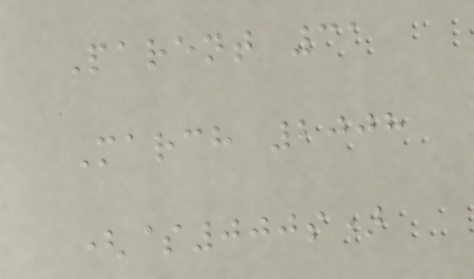Parent 31
March 2008
($000s)
